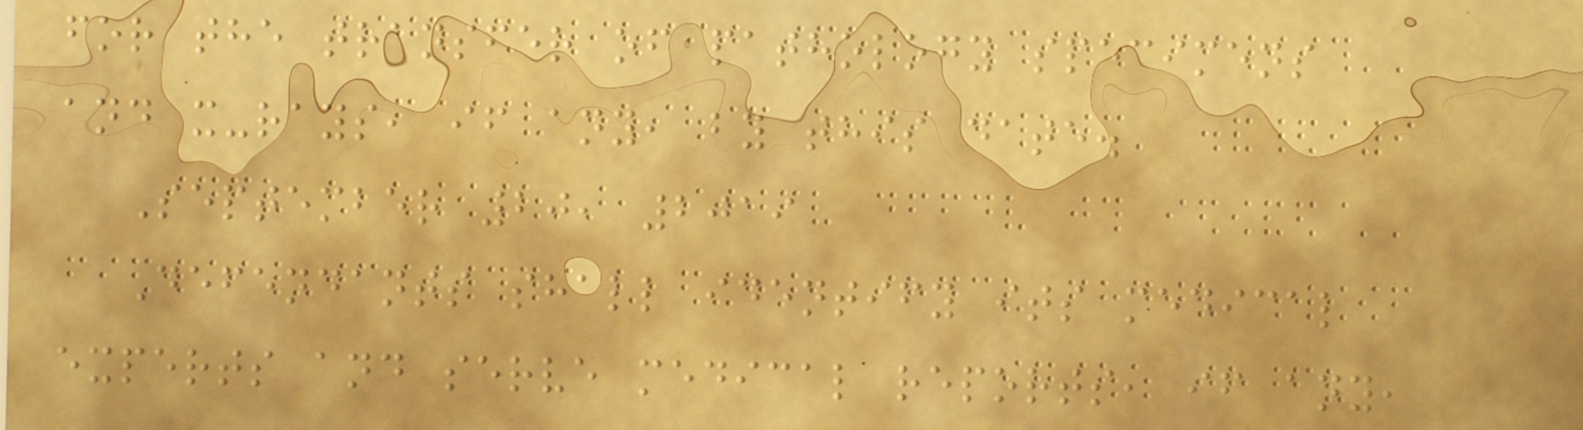for the transfer of pathology specimens
and x-rays, if any, by this date.
September 20, 2019
Defendants shall identify its medical
experts and serve medical reports, if any,
